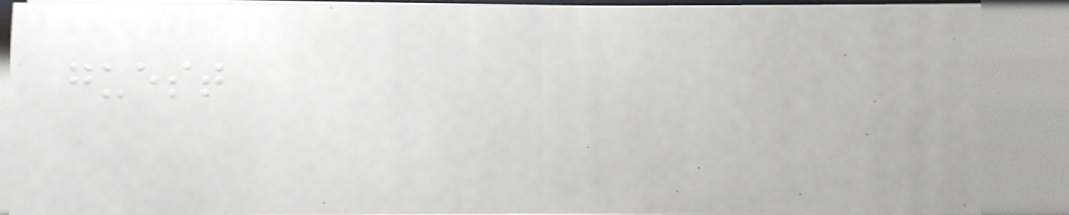guest
